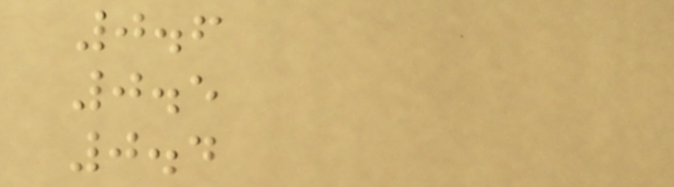0.6
0.5
0.4
